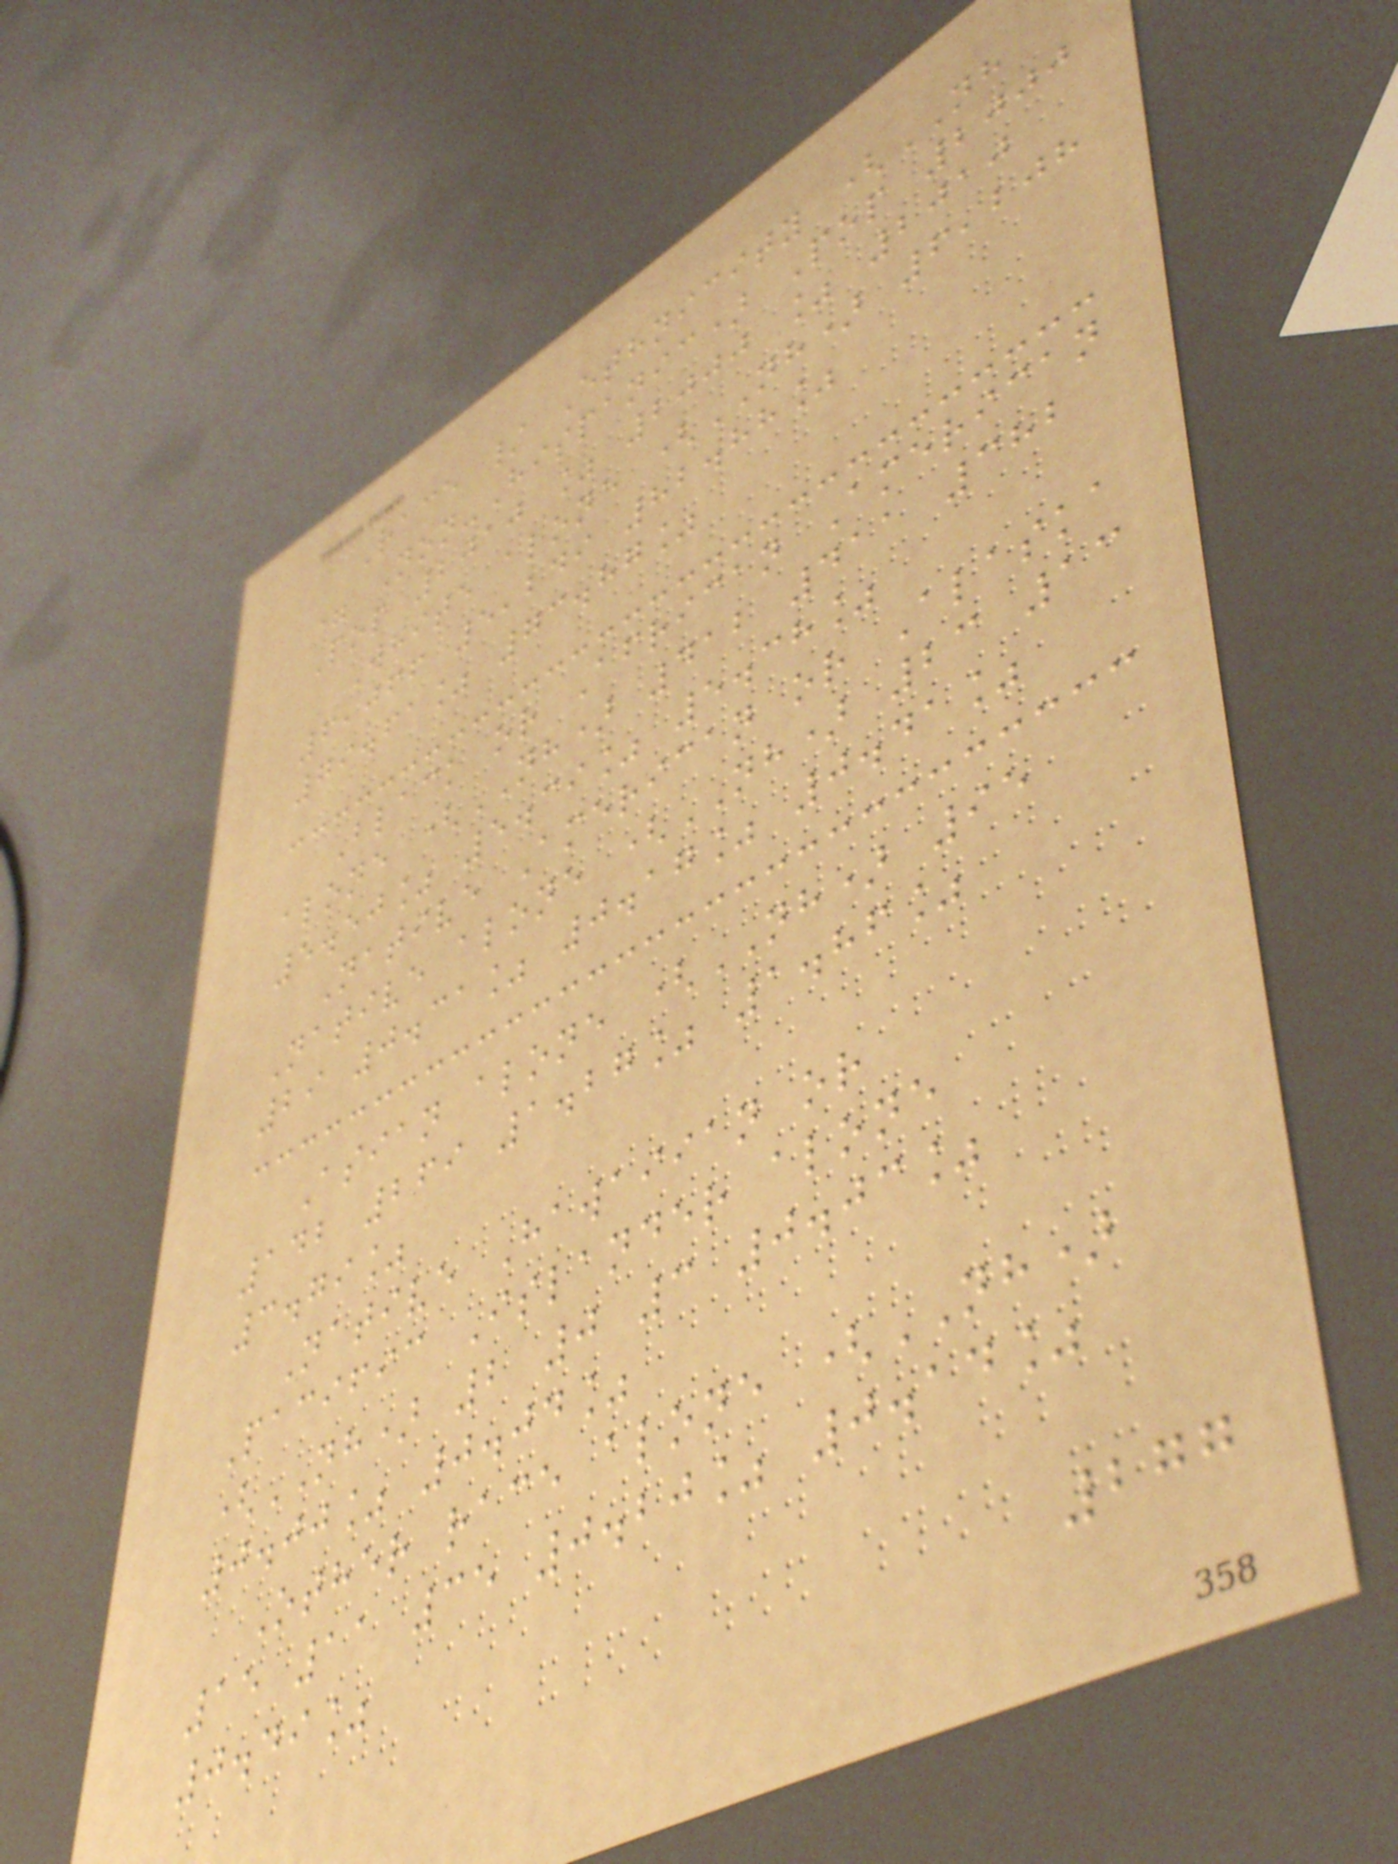Race / Ethnicity (NH
= Non-Hispanic) Pop 2000
Pop 2010 % 2000 % 2010
White alone (NH) 6,208
6,066 5,249 82.88%
79.61% 73.87%
Black or African American
alone (NH) 412 411 382
5.50% 5.39% 5.38%
Native American or Alaska
Native alone (NH) 23 13
29 0.31% 0.17% 0.41%
Asian alone (NH) 95
142 269 1.27% 1.86%
3.79%
Native Hawaiian or
Pacific Islander alone
(NH) 2 0 3 0.03%
0.00% 0.04%
Other race alone (NH)
15 11 35 0.20% 0.14%
0.49%
277
